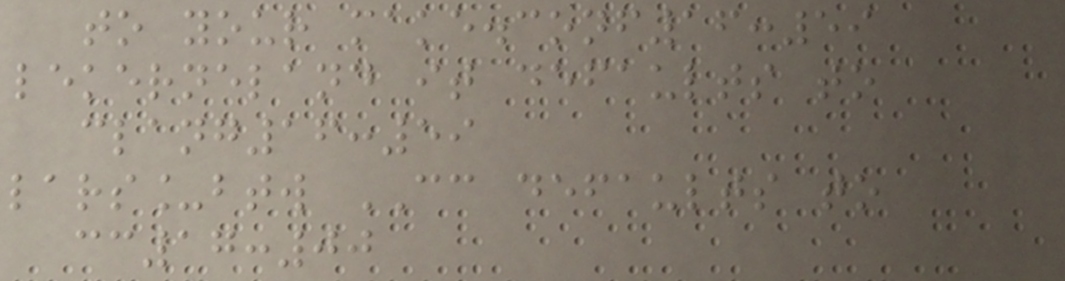to your make.conf16:59
lekerneland it defaults to
clang16:59
lars_btw CC defaults to
cc17:00
